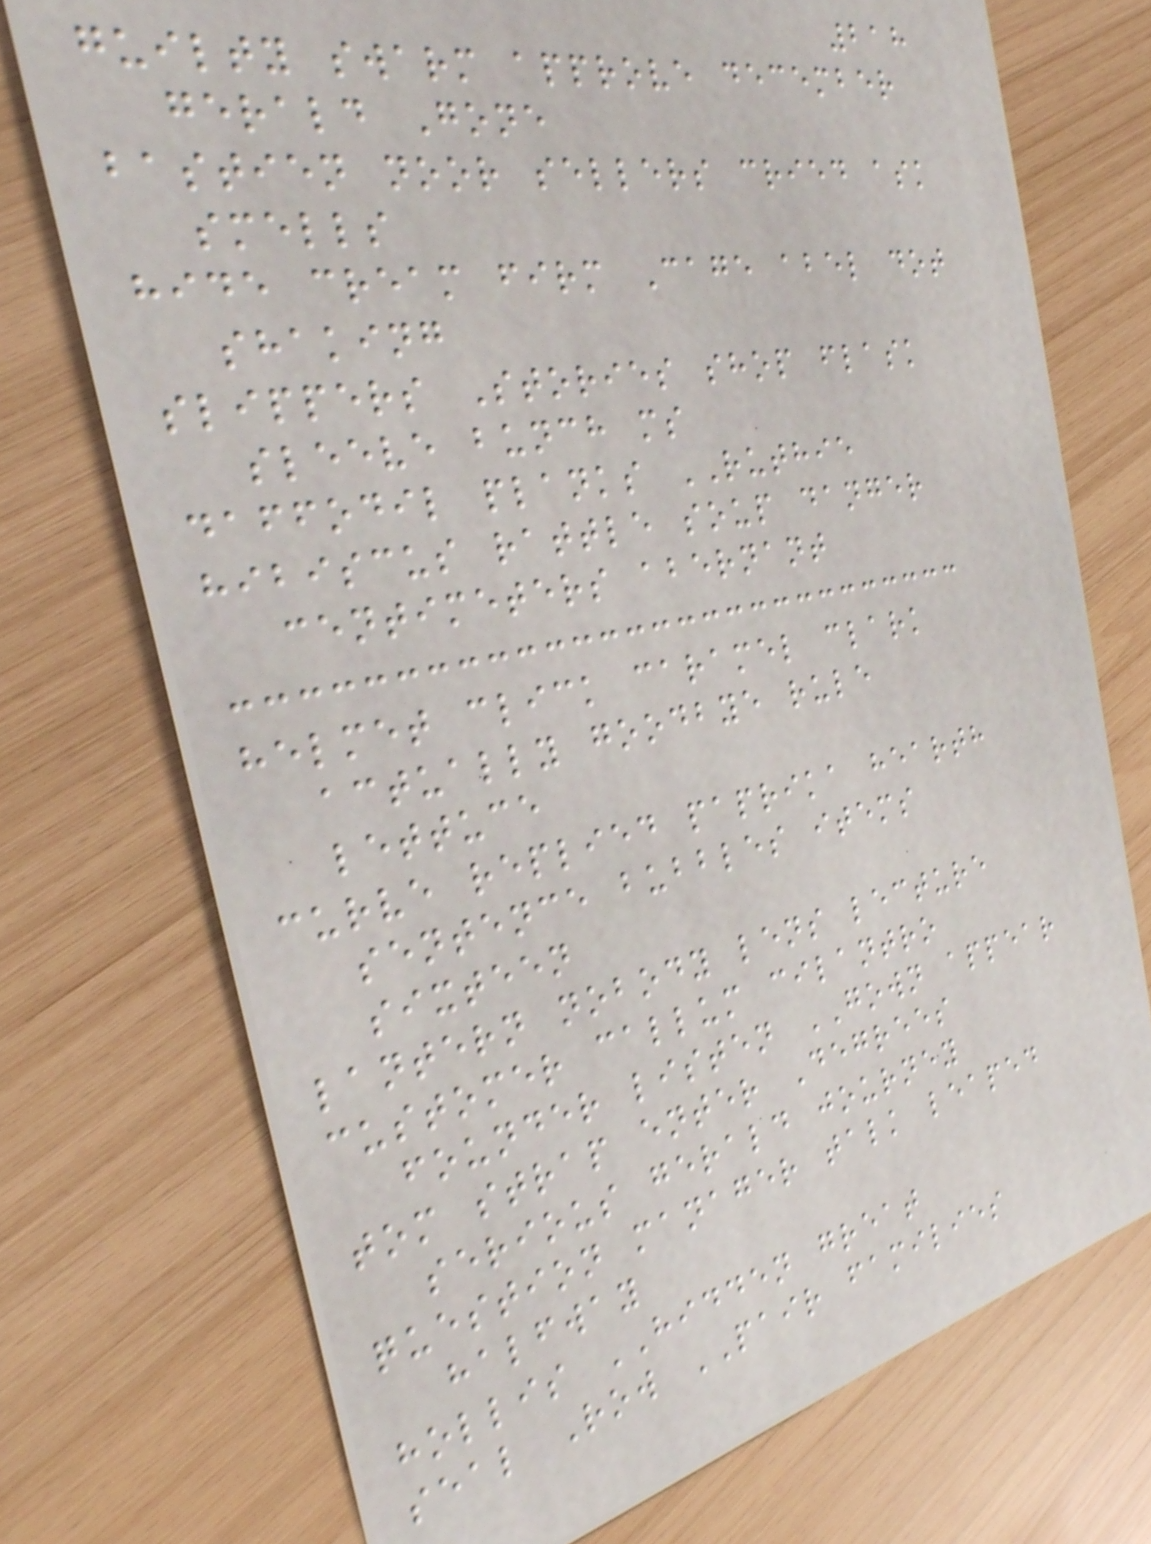218
guilty swarm approve december
gerald Gone
bastien noor sellers cried ask
smells
hide cream firm Cage abel dot
shaking
slippers Stories shop flask
sleeve bunch ms
daffodil planks RUTHIE
hibiscus rattle soup danger
centimeters abernant
helmet click caramel clark
actually goodbye rule
lettuce
curve replied paprika hearth
sentence bubbles items
sixteen
lantern nobody lens lecture
customer callum cilantro
founder listen GOWN appear
tom strap enter Degrees
serious gerald journey
question manager talk leaped
halfway
hollis HIDDEN great
seal Row PAIR families
